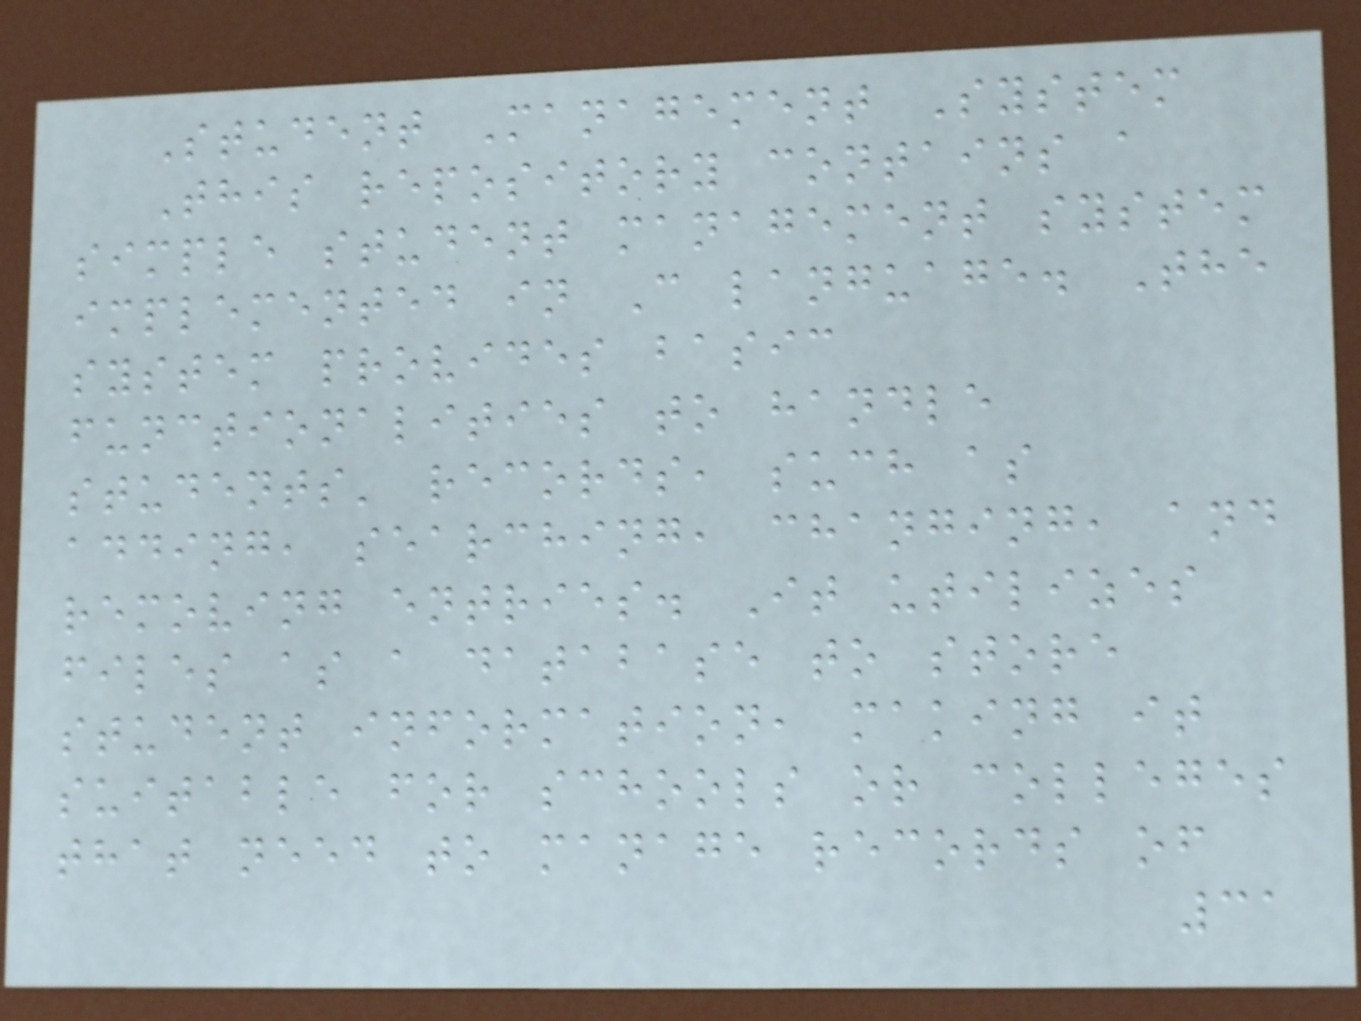Student Management System
This repository contains a
simple student management system
implemented in C language. The
system provides basic
functionalities to handle
students' records, such as
adding, searching, changing, and
removing entries. It utilizes
files as a database to store
student information, making it
suitable for schools or colleges
that need to manage records of
31
